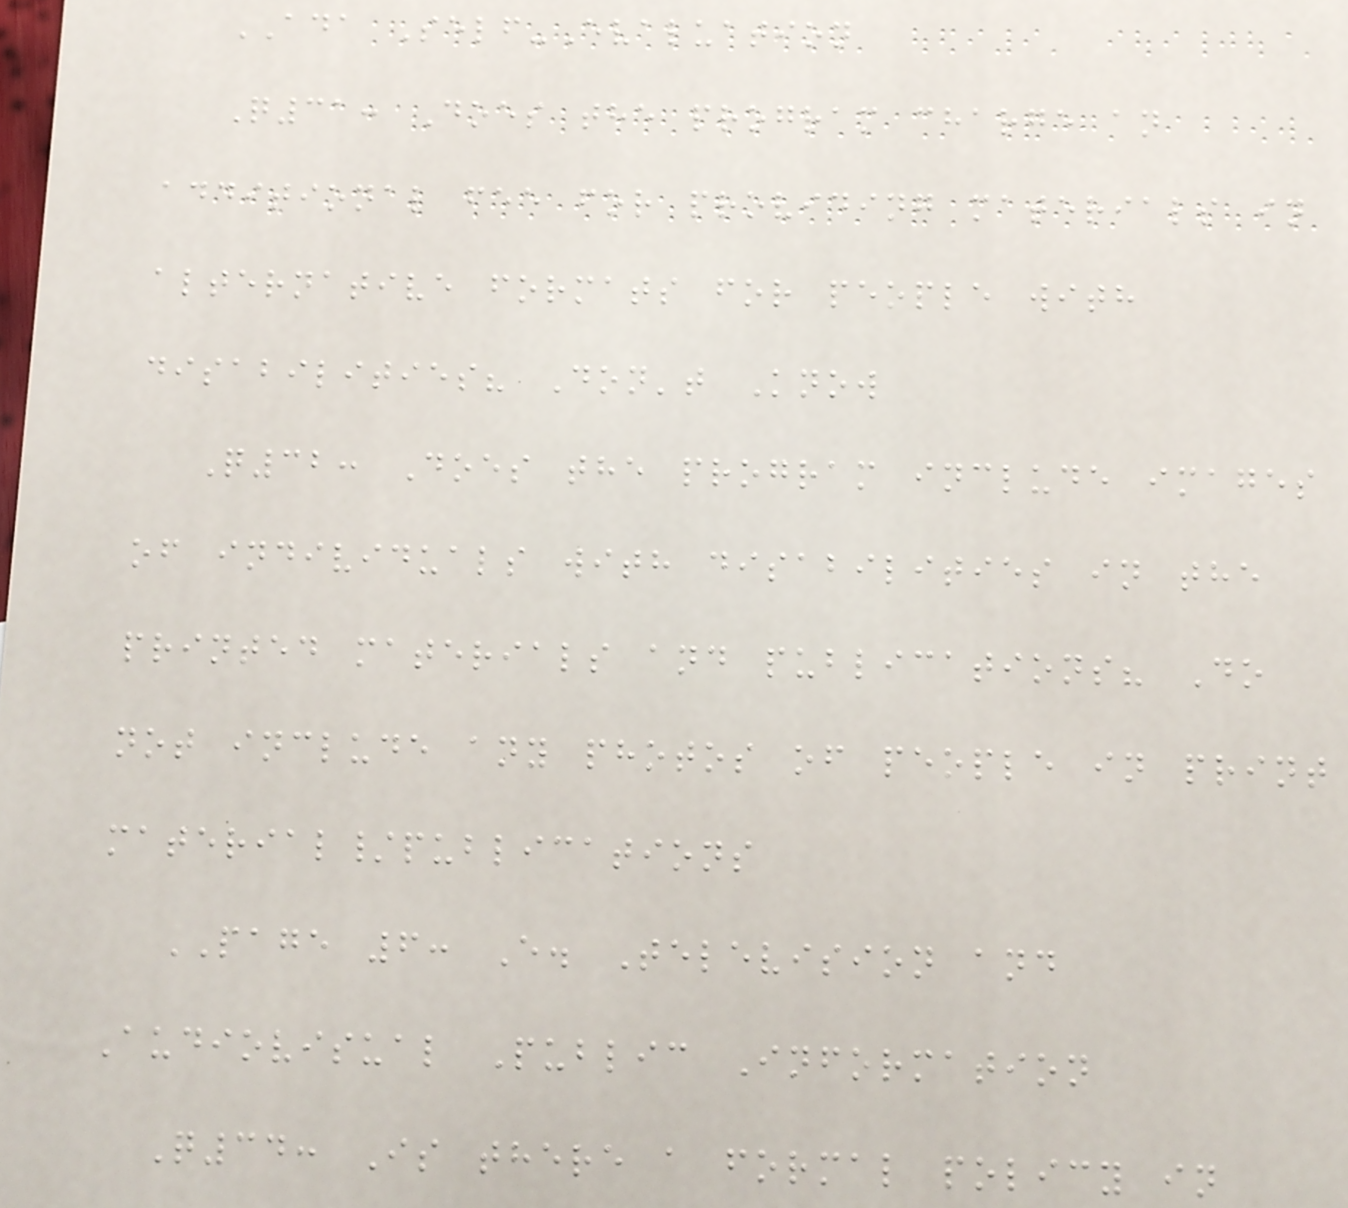ADA Self-Evaluation
Q31: Does the program charge an
additional fee for providing materials in
alternative formats for people with
disabilities? Don't Know
Q32: Does the program include images
of individuals with disabilities in the
printed materials and publications? Do
not include any photos of people in print
material/publications
PAGE 6: E. Television and
Audiovisual Public Information
Q34: Is there a formal policy in
